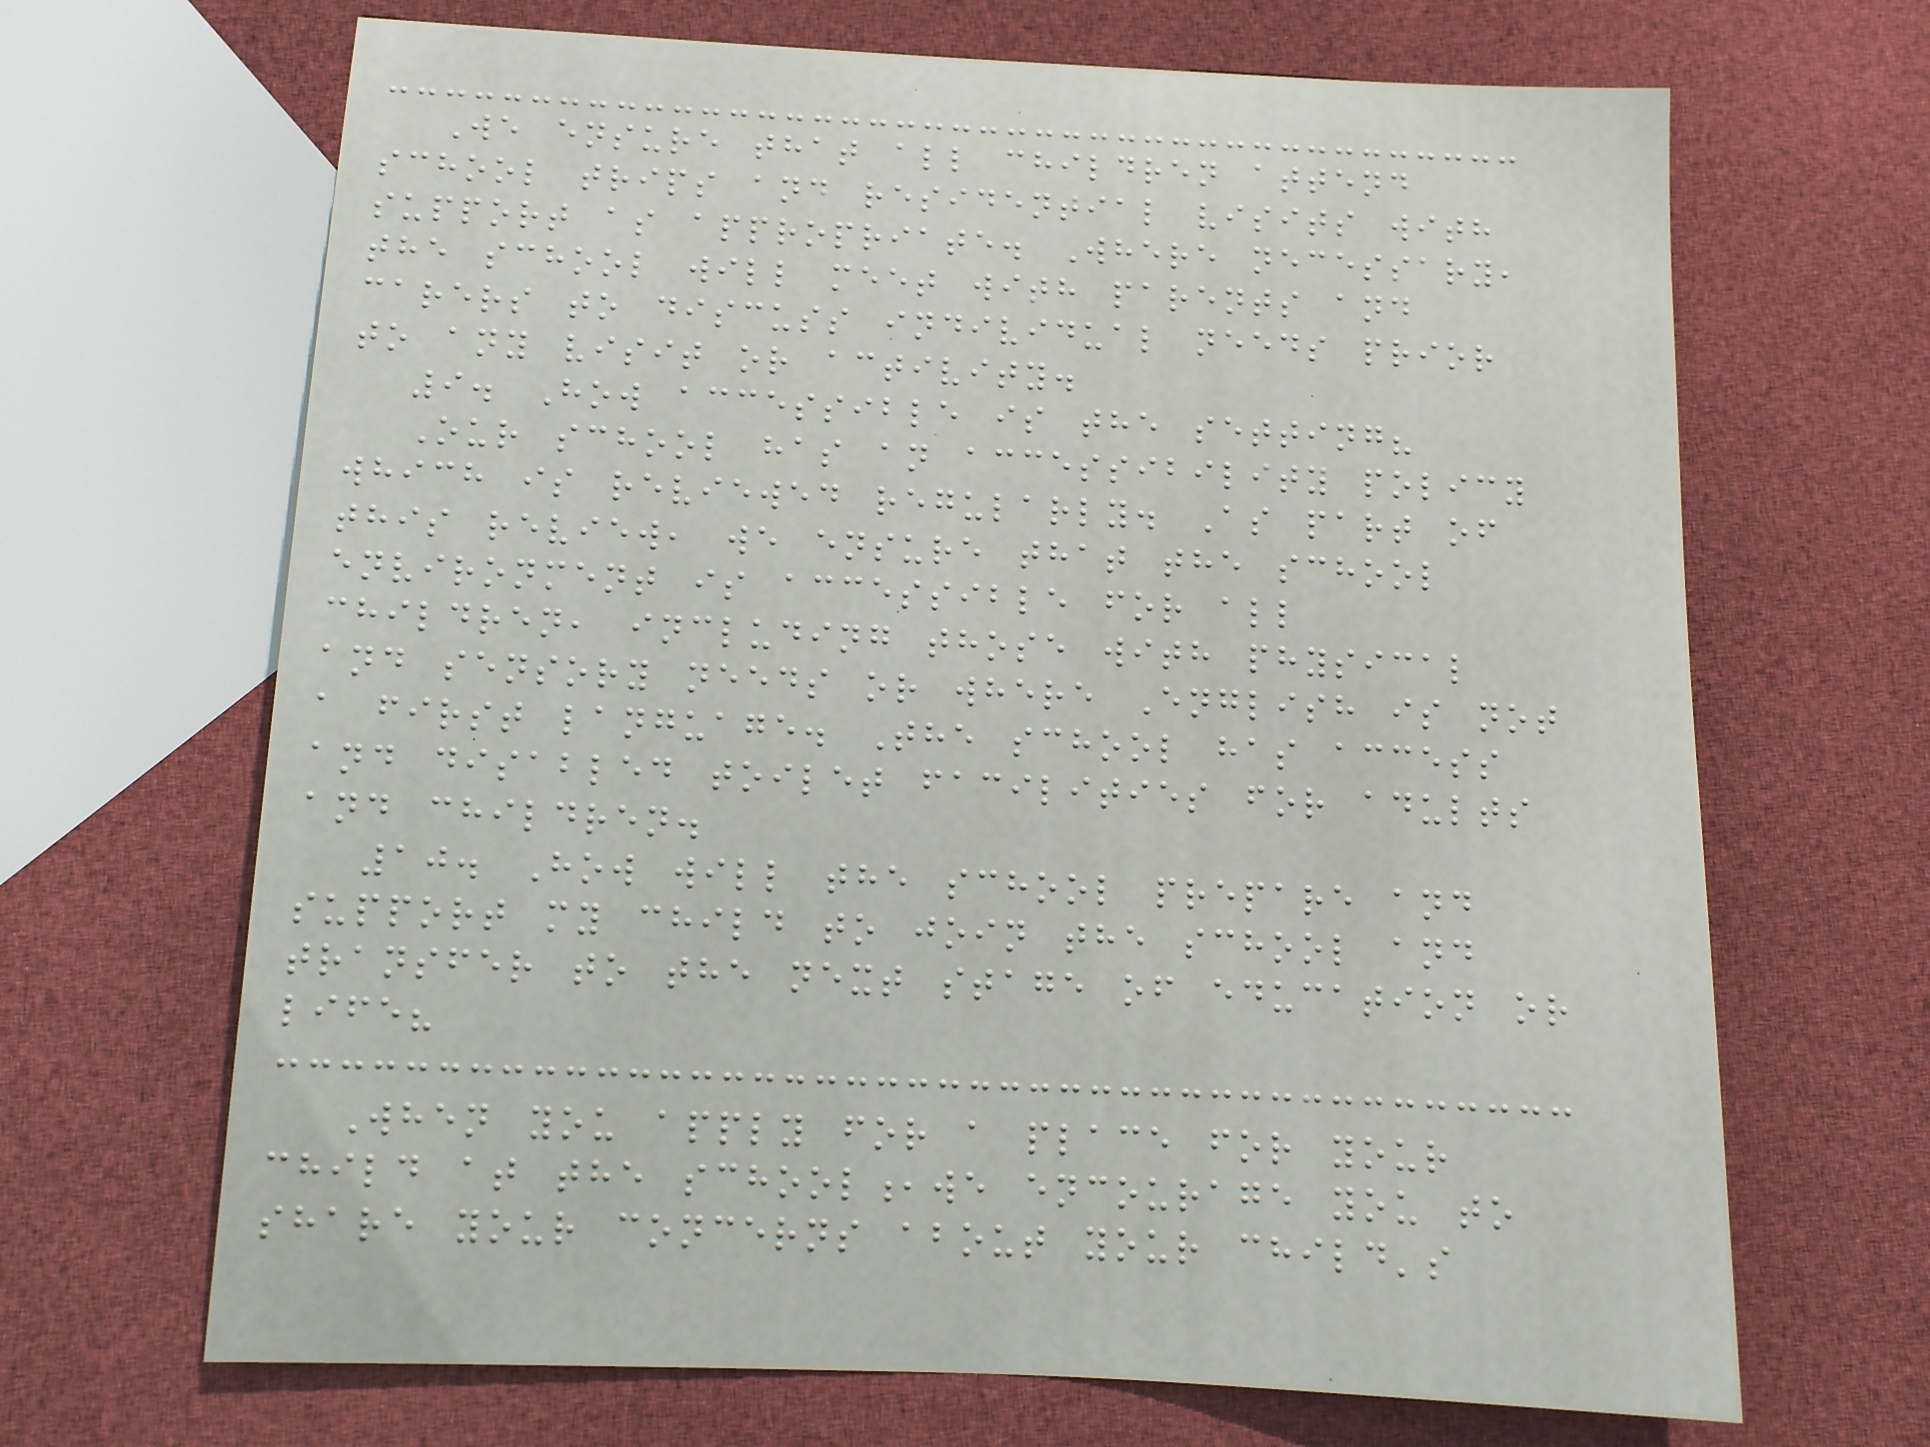We ensure that all children attend
school trips and residential visits with
support as appropriate. Where necessary,
the school will meet with parents and
carers to discuss individual needs prior
to any visit or activity.
9. How accessible is the setting?
Our school has an accessibility policy
which is reviewed regularly. As part of
this review, we ensure that the school
environment is accessible for all
children, including those with physical
and sensory needs or where English is not
a first language. The school has access
and disabled toilet facilities for adults
and children.
10. How will the school prepare and
support my child to join the school and
transfer to the next stage of education or
life?
When you apply for a place for your
child at the school,we encourage you to
share your concerns about your child's
